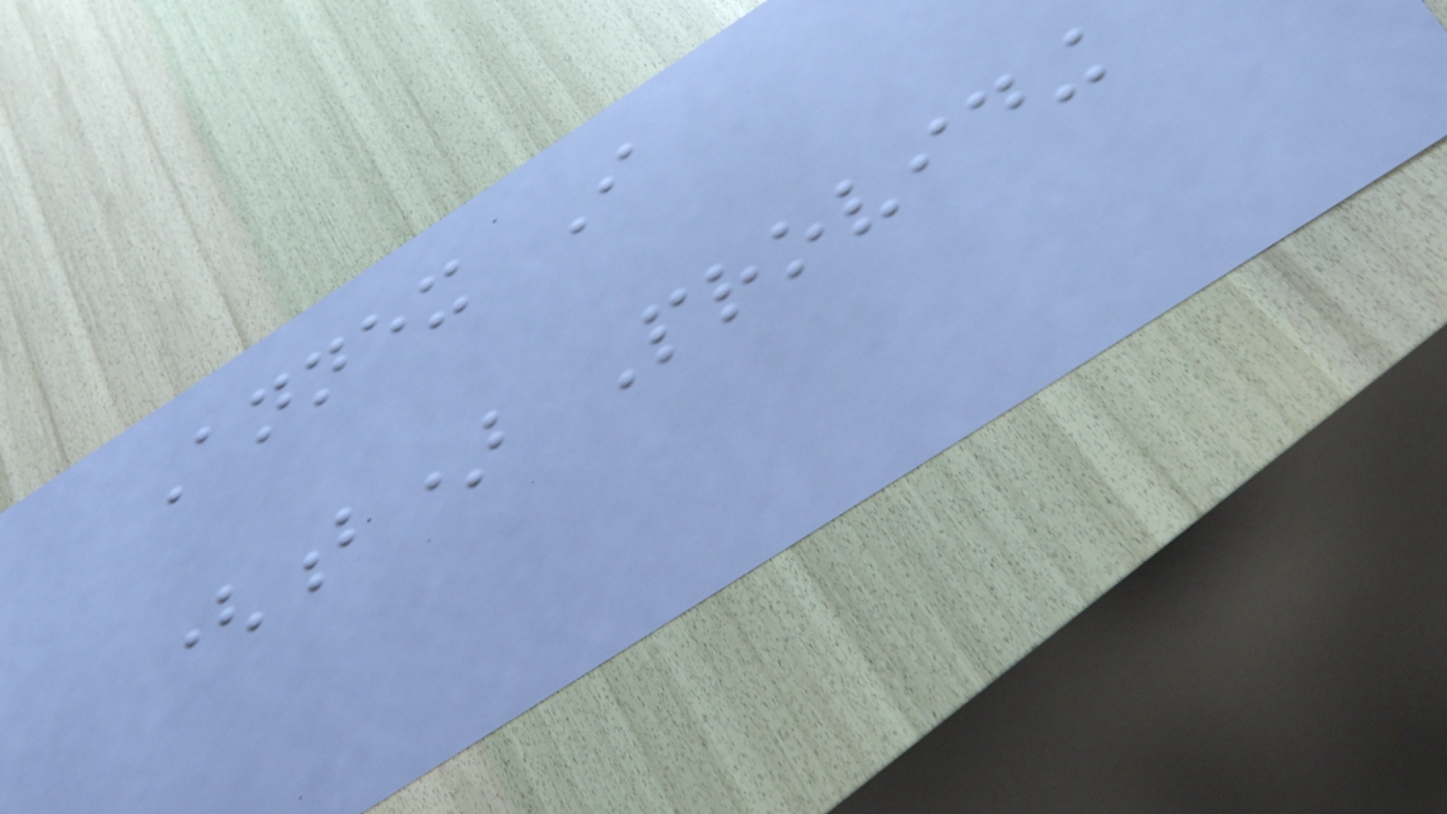Annex I
(b) Providing
